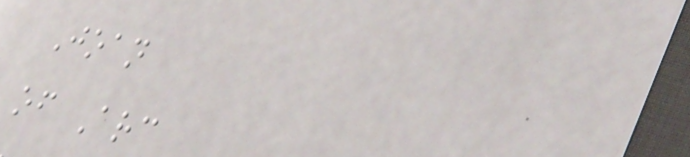Joan
of Arc
